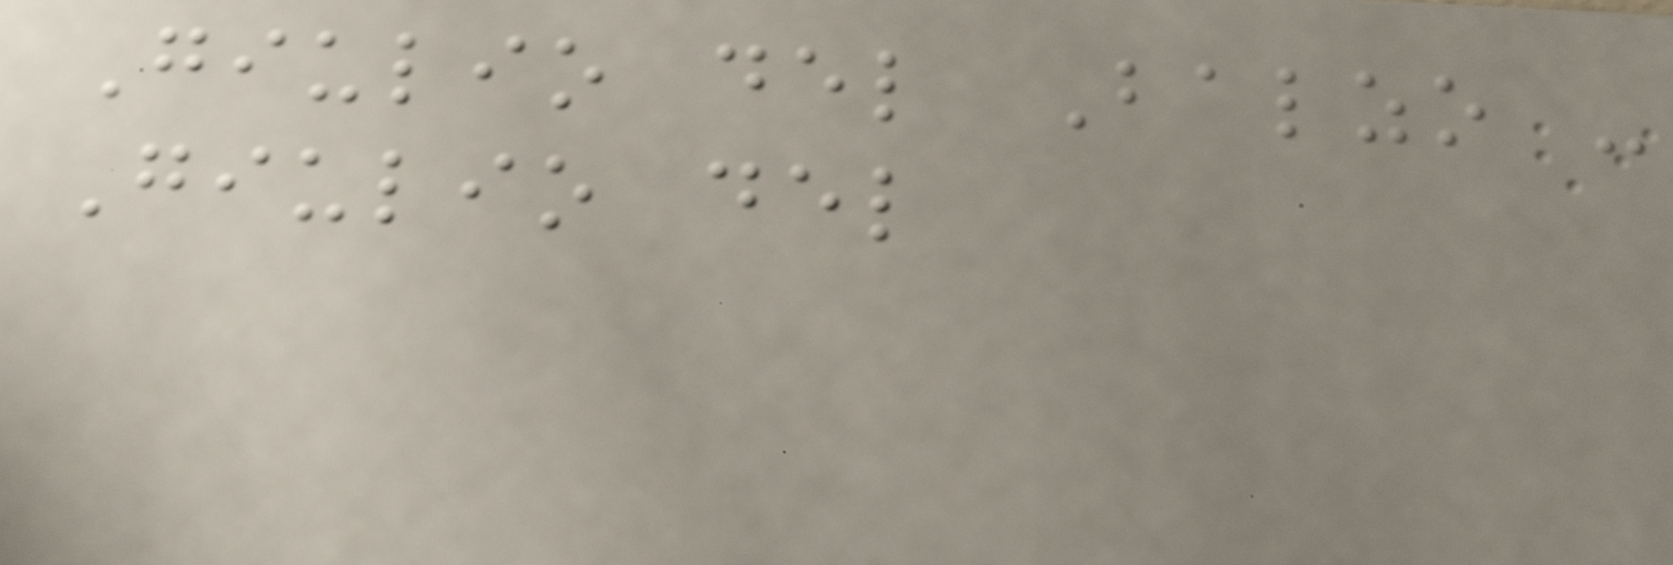Giulio del Balzo -
Giulio del
